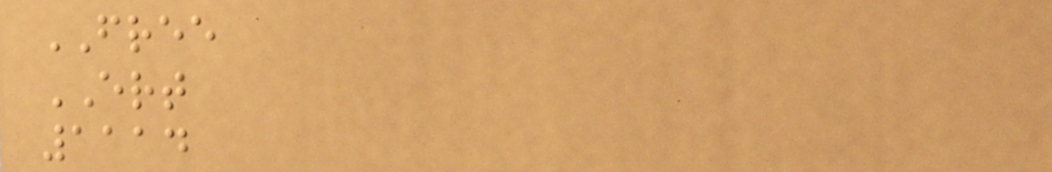FREE
ERT
1114
